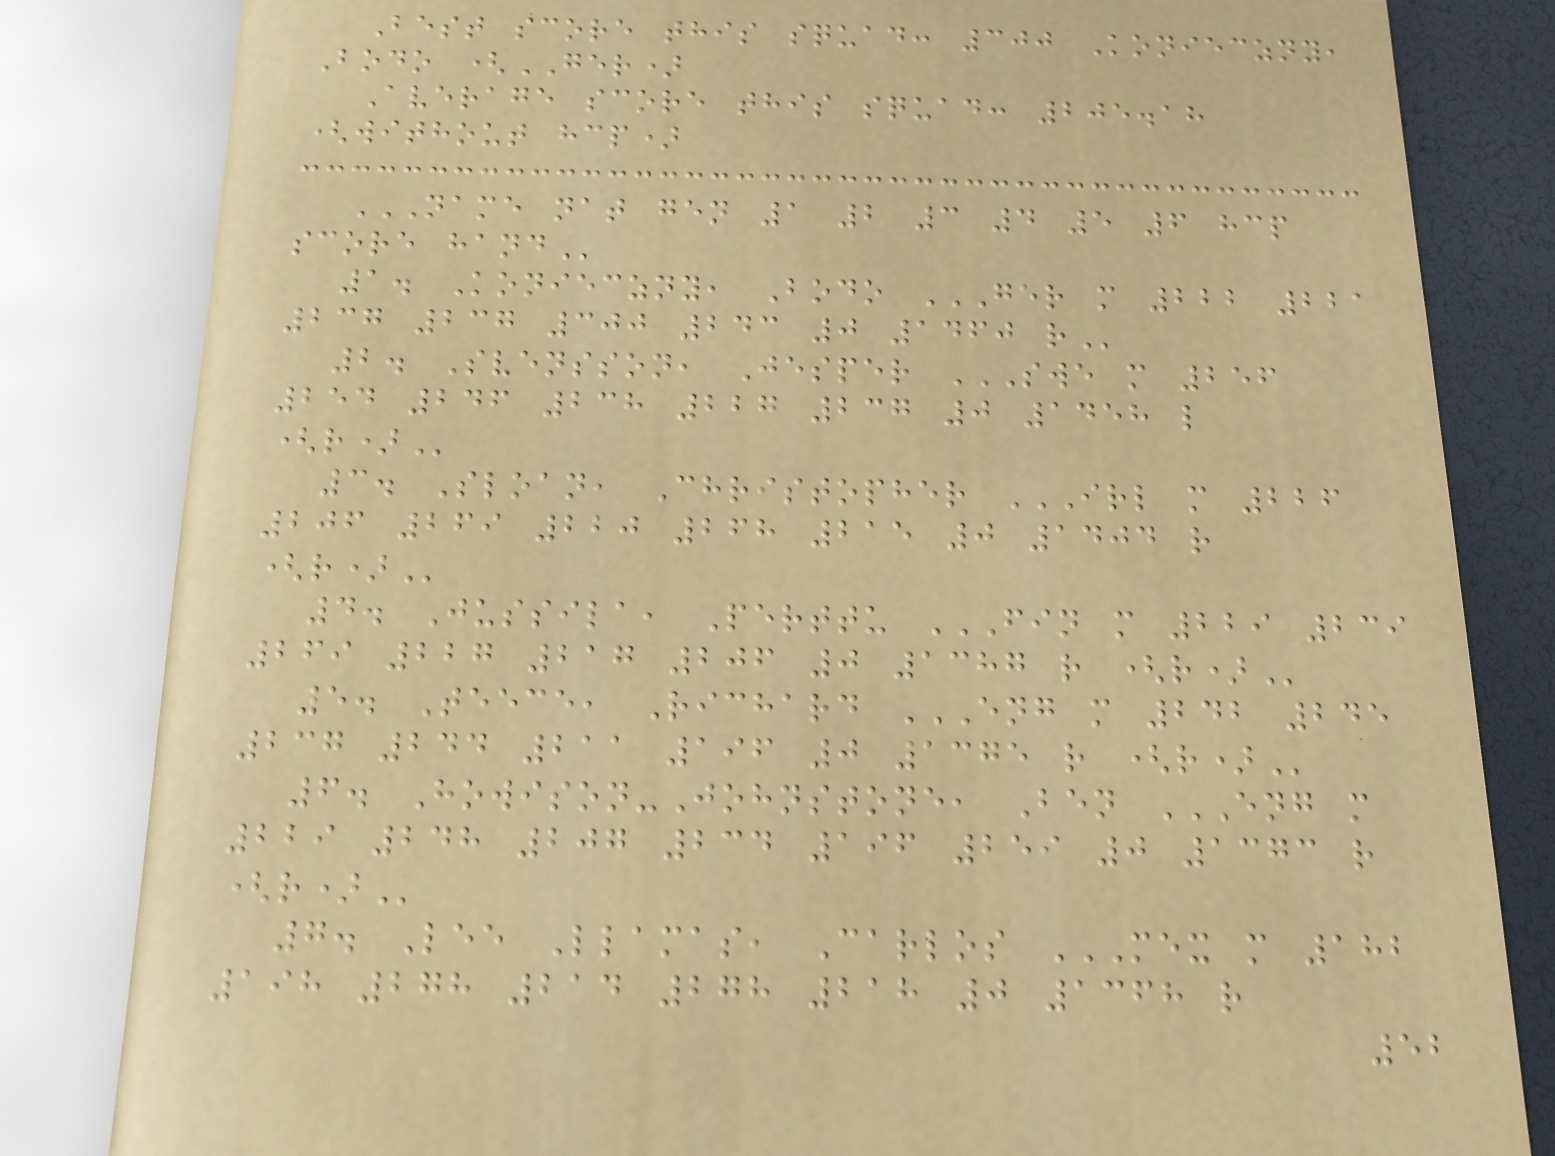Best score this squad: 300 Konieczny,
Bodo (GER)
Average score this squad: 205.18
(without hcp)
NAME NAT GEN 1 2 3 4 5 6 HCP
SCORE HAND
1. Konieczny, Bodo GER M 222 221
237 237 300 243 0 1460 R
2. Svensson, Jesper SWE M 256
254 246 238 227 237 0 1458 L
(R)
3. Sloan, Christopher IRL M 226
206 269 220 268 215 0 1404 R
(R)
4. Jussila, Perttu FIN M 229 239
269 227 217 206 0 1387 R (R)
5. Teece, Richard ENG M 242 245
237 244 211 196 0 1375 R (R)
6. Howison-Johnstone, Ben ENG M
229 248 207 234 196 259 0 1373 R
(R)
7. Lee Llamas, Carlos MEX M 182
198 278 214 278 218 0 1368 R
52
